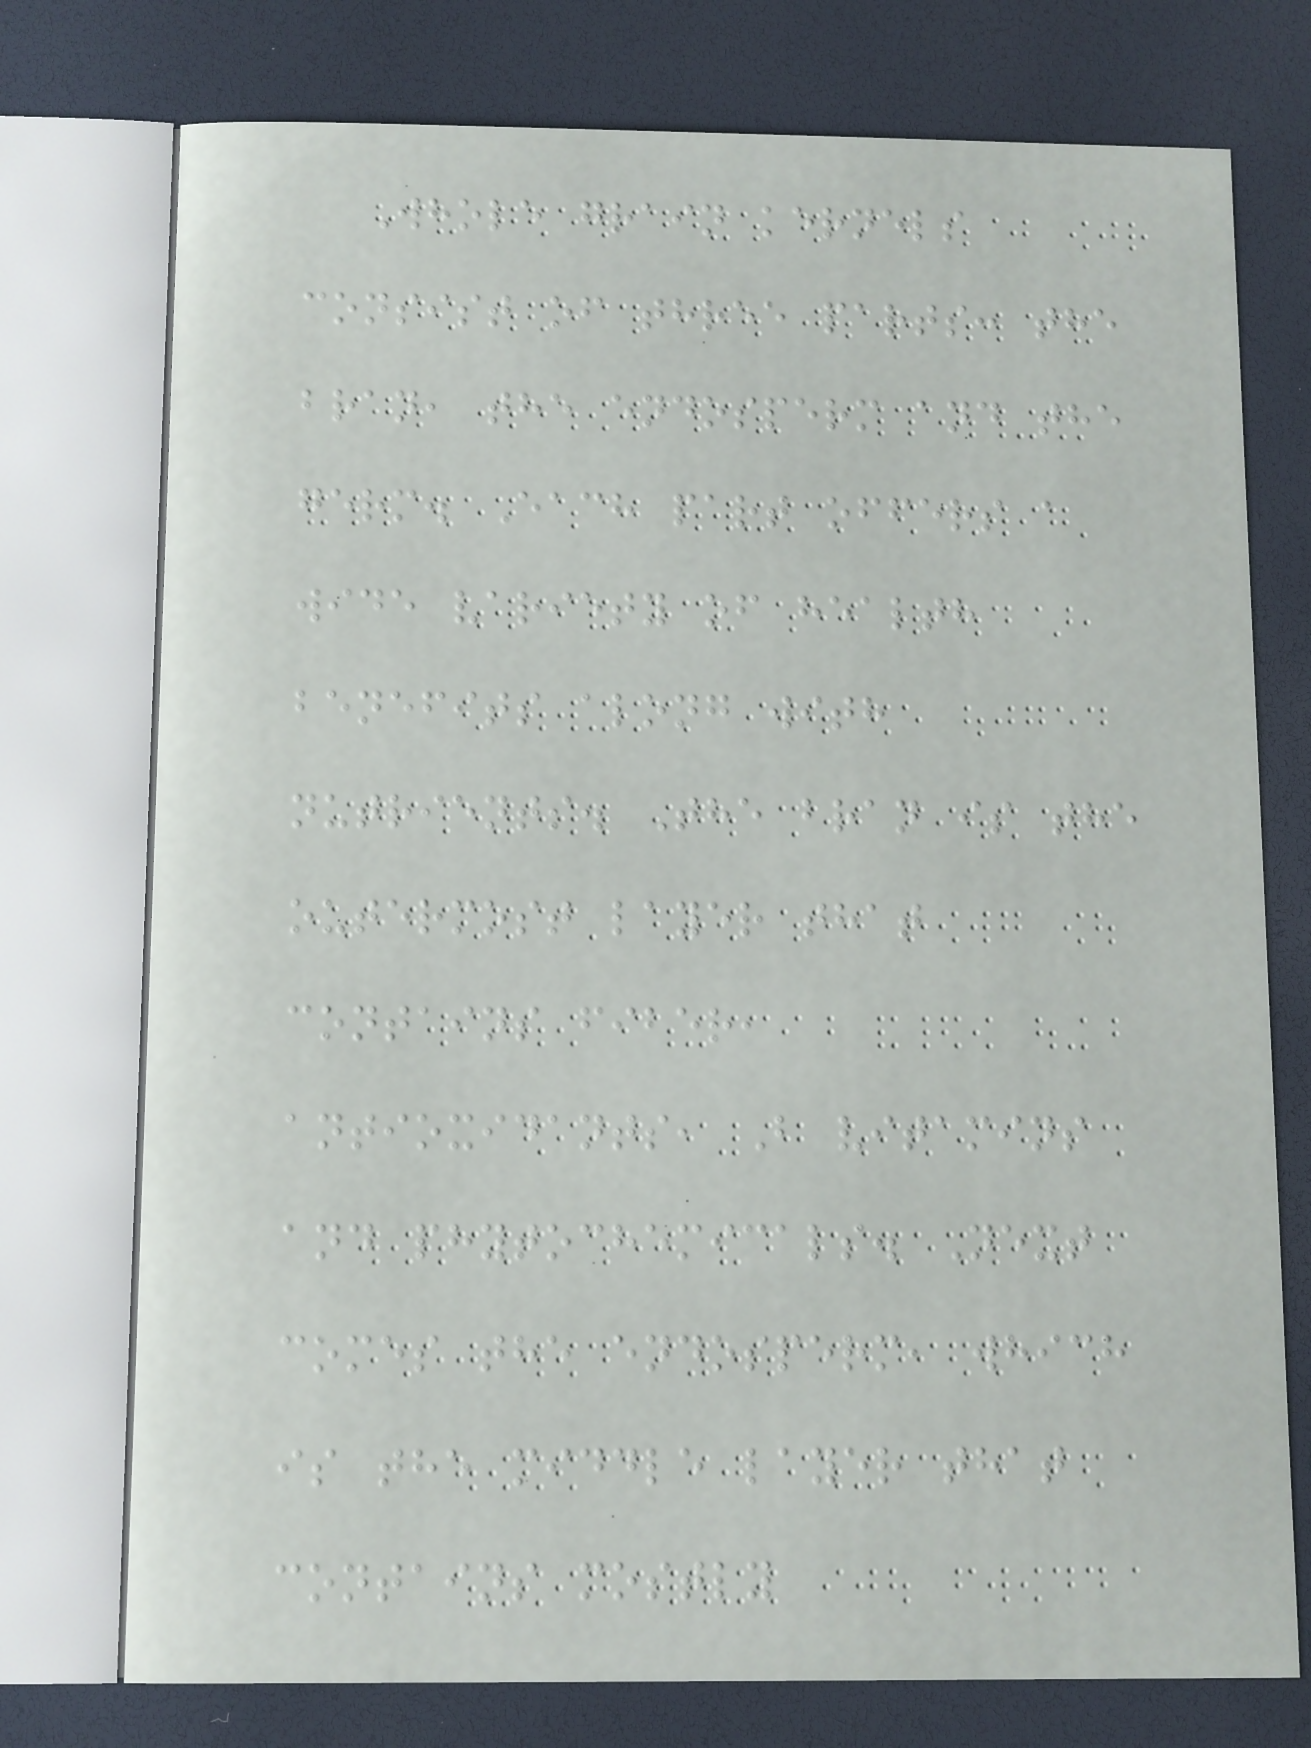Whole grain kernels
consist of three parts: the
bran, the endosperm and the
germ. Each part offers a
wide variety of health
benefits along with
nutrients. The bran is the
outermost layer that
contains fiber,
antioxidants, B vitamins
and phytochemicals. Next
comes the endosperm, which
is the middle layer that
contains mostly
